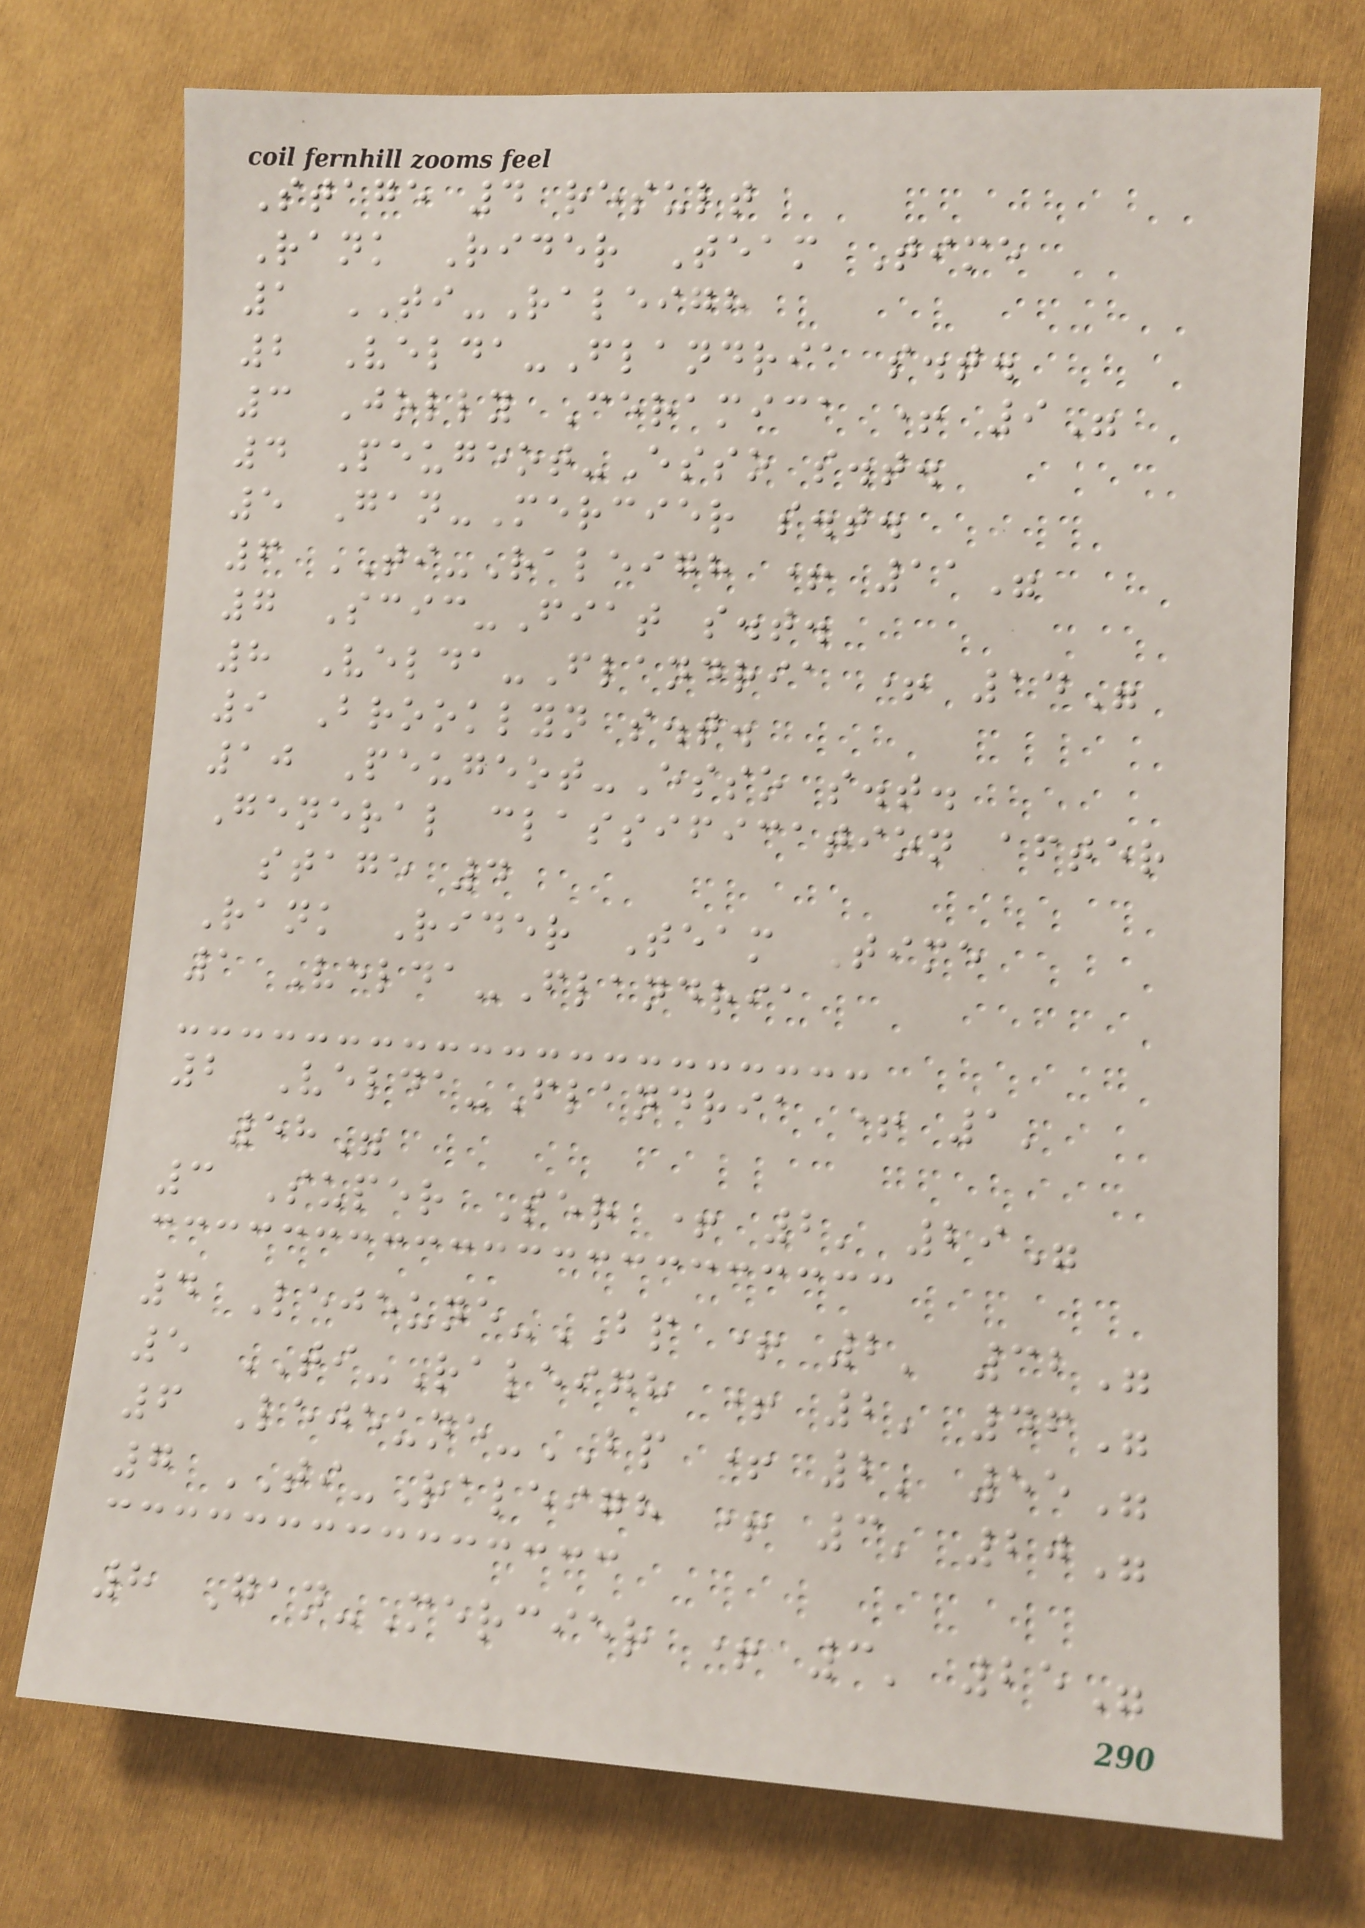Stage 4 result
Rank Rider Team Time
1 TI-Raleigh
2 Velda-Flandria s.t.
3 Jolly Ceramica + 9"
4 Peugeot-Esso s.t.
5 Gan-Mercier s.t.
6 TI-Raleigh + 11"
7 Scic-Fiat s.t.
8 Velda-Flandria + 14"
9 Brooklyn s.t.
10 Peugeot-Esso s.t.
General classification after
stage 4
Rank Rider Team Time
1 Velda-Flandria
2 Velda-Flandria + 1'
58"
3 Super Ser + 2' 29"
4 Lejeune-BP + 2' 32"
5 TI-Raleigh + 2' 46"
6 Lejeune-BP + 2' 55"
7 TI-Raleigh + 3' 20"
8 Gan-Mercier + 3' 25"
